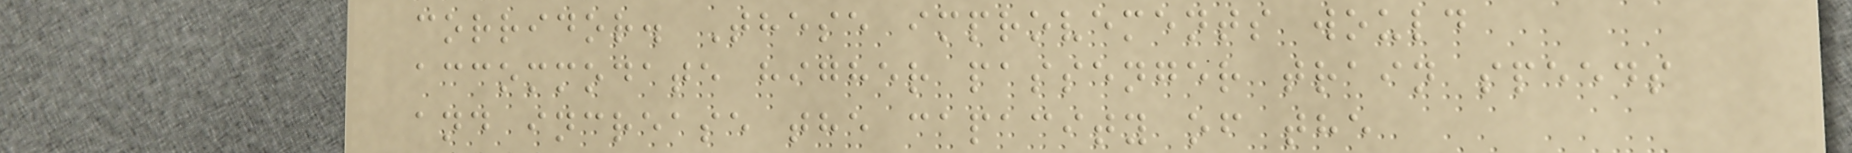corridor. These improvements would
accommodate higher passenger train speeds
and increase the capacity of the
